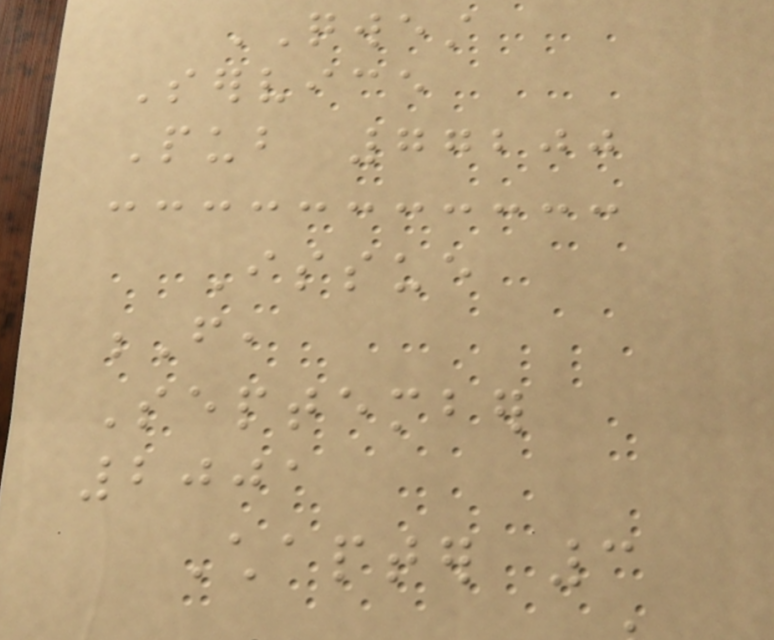QWEST
Service
Pub 77200
Issue
F,
September
2001
Chapter 3
